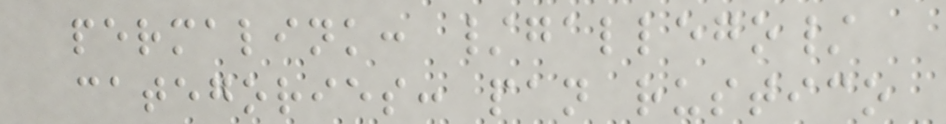permalink: /gallego/
categories: pan rustico
